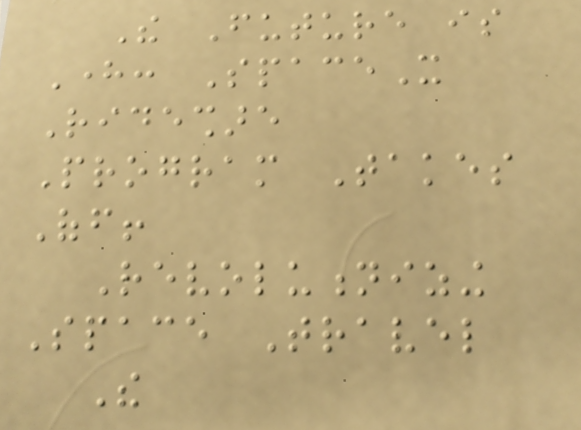The Future is
Here: SpaceX
Rideshare
Program Takes
Off!
Revolutionizing
Space Travel
The
